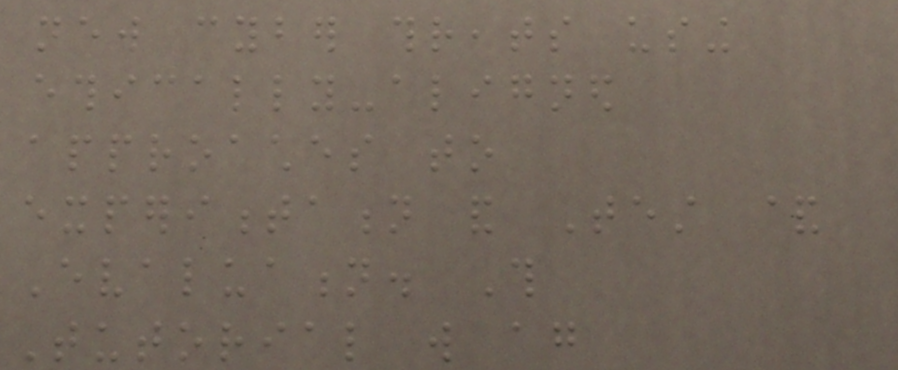new cyber threats using
ethically-aligned
approaches to
experimentation and Test &
Evaluation. This
Tutorial will again
